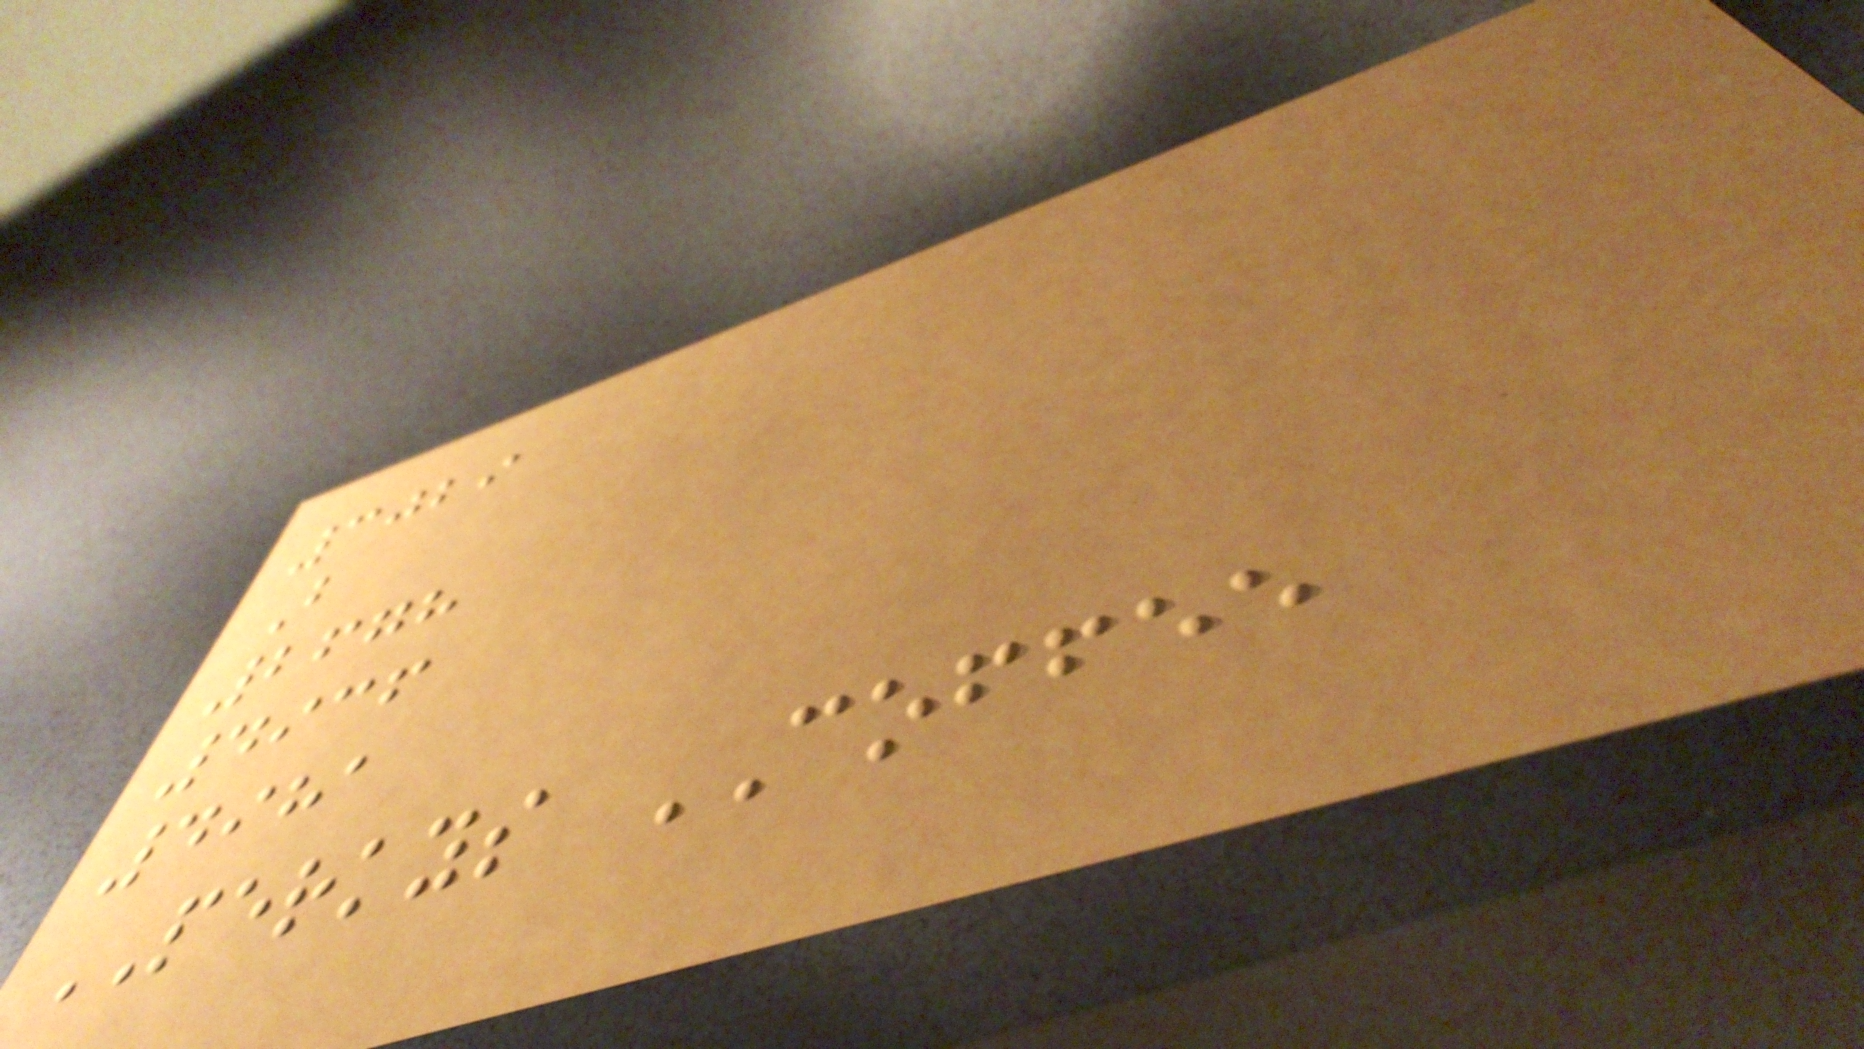3029
B
2678
4936
4981
PERKYS COFFEE
